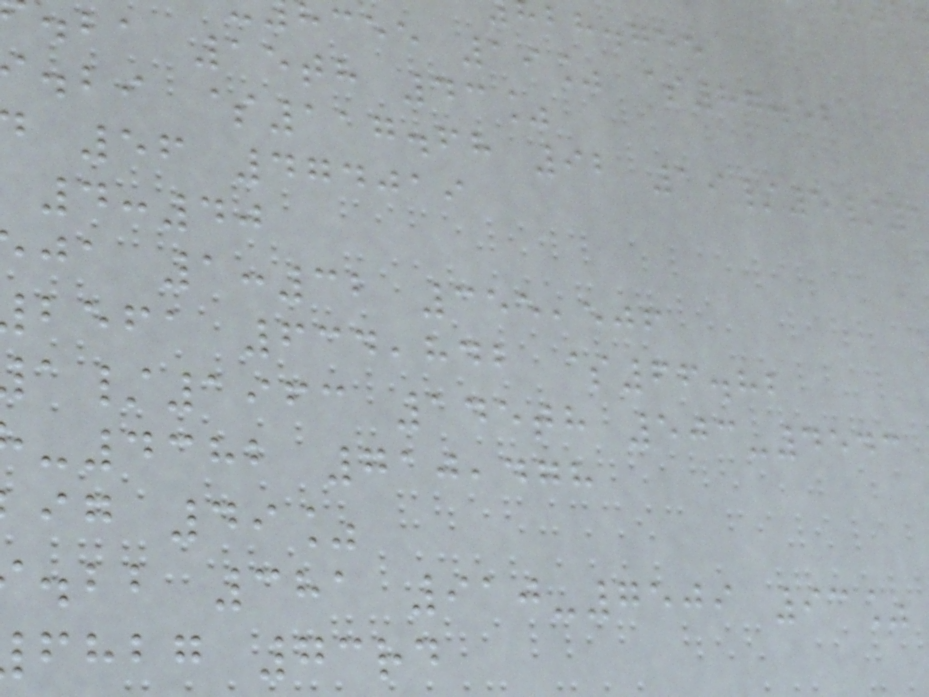hcee 19% $87.52
.ba 15th 43%
.bi $117.68 92 19/5/
56 474019
4:40
ja 1:32 355,506
befa 634,842 $66.82
/1963 145th 503-4543
-4382 710,478
ig 49%
.bb 381 910-7509 93%
fhbg 73rd
